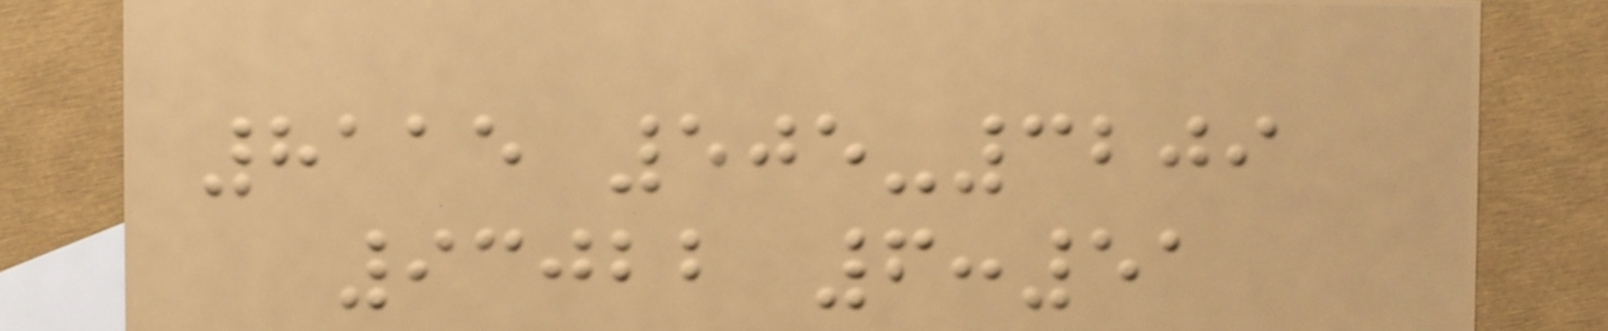8115 505-3209
93022 6:51
